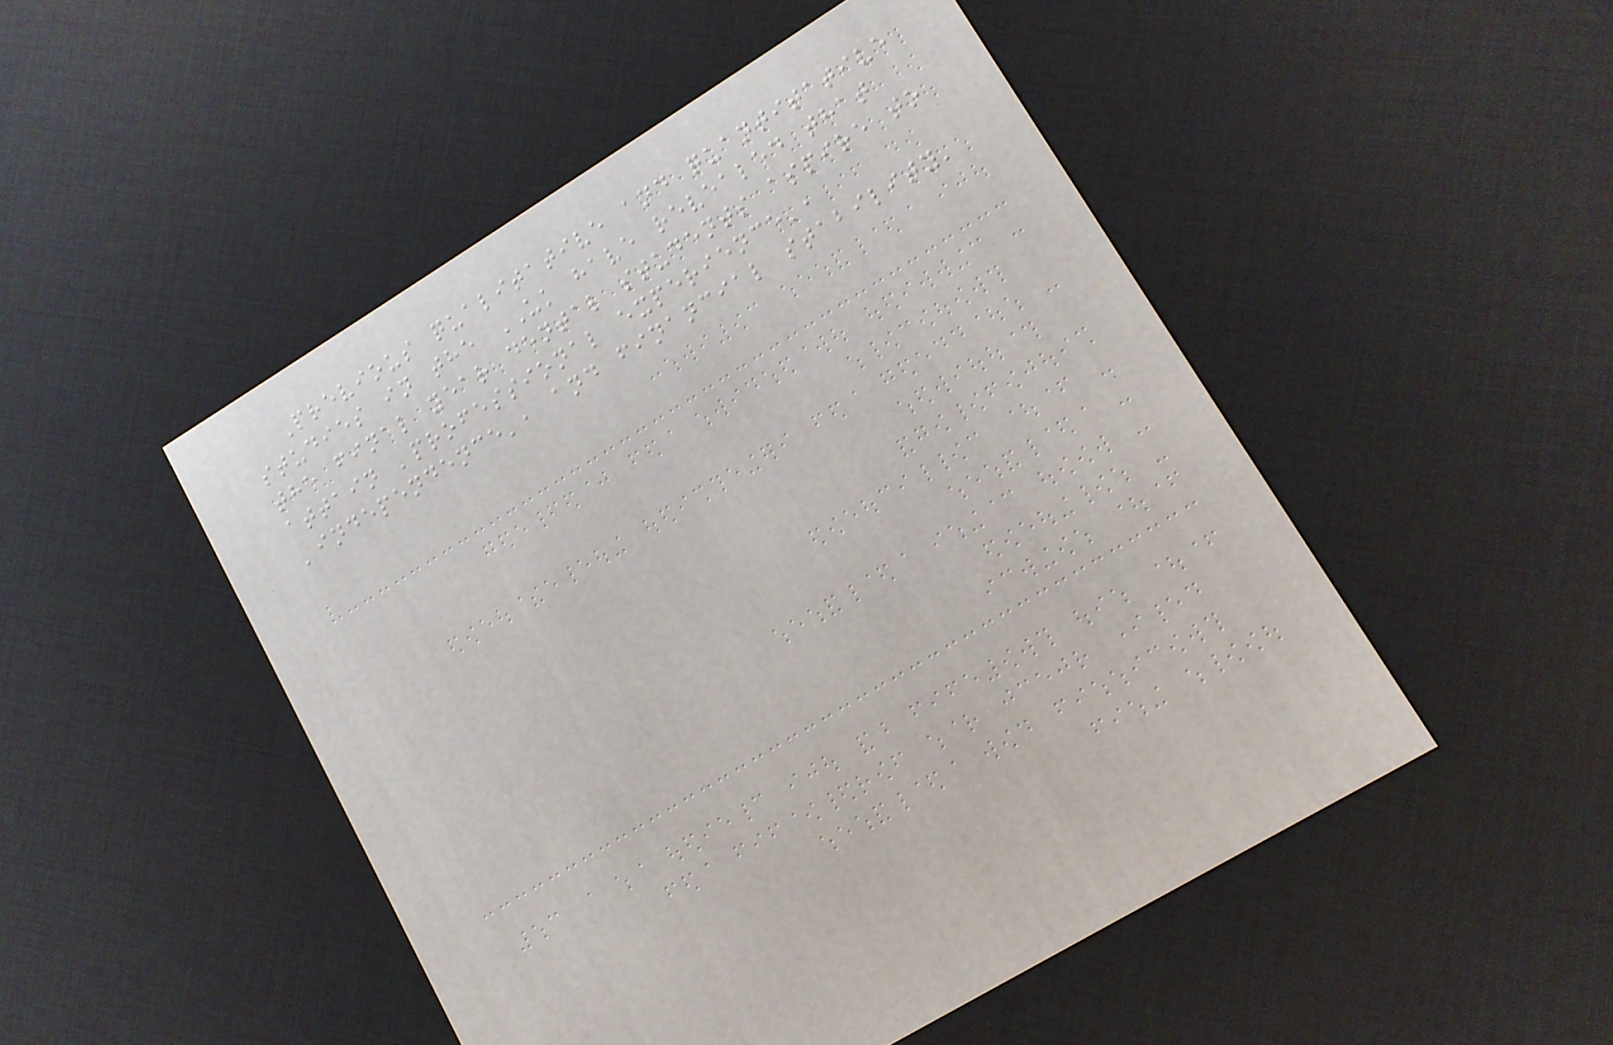Previous qualitative and quantitative
studies in the UK have revealed that
the final year dental students aspire to
attain 'professional experience',
'independence', and financial stability'
